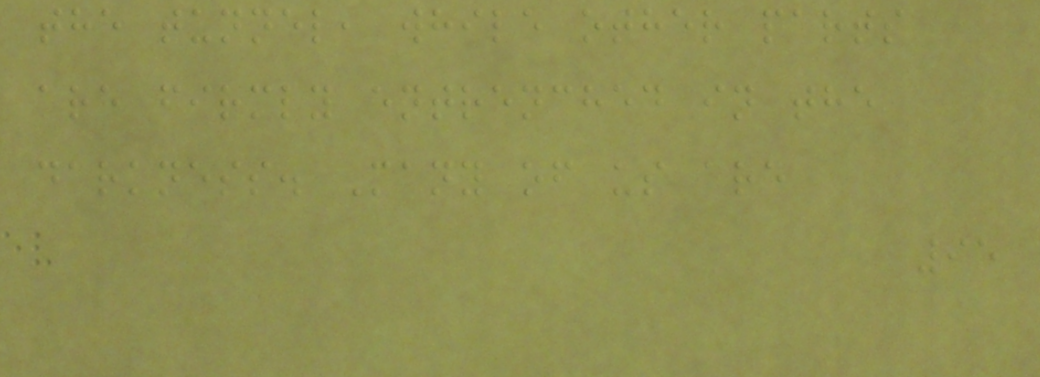the tunnel, while other parts
are firmly entrenched in the
darkness. Many of us are
95
